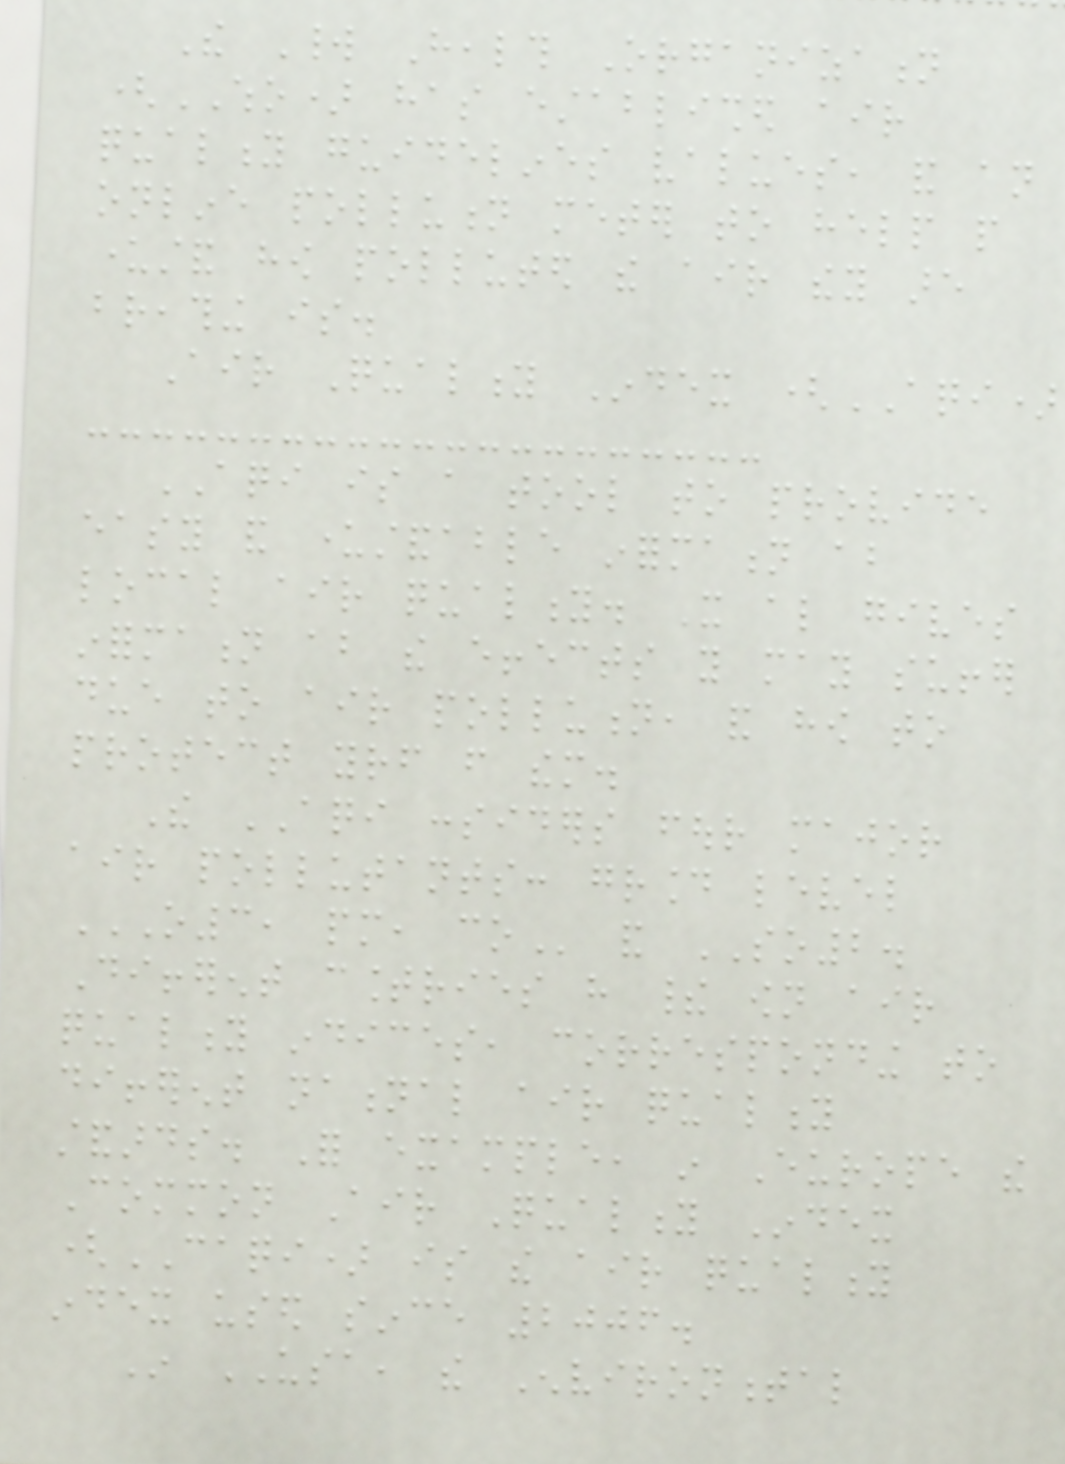The World Health Organization
(WHO) has established air
quality guidelines values, and an
online pollution meter to help people
understand how polluted the air they are
breathing is.
Air Quality Index (AQI)
AQI is a tool to provide
easy and understandable information about
local air quality. It also gives
information about the effects you may suffer
due to air pollution, and how to
protect yourself from them.
The AQI considers four major
air pollutants: ground level
O3, PM, CO and SO2.
Different countries have their own air
quality indices, corresponding to
different national air quality
standards. For example, in Europe the
Common Air Quality Index
(CAQI) is the air quality
index used since 2006.
In USA, the Environmental
